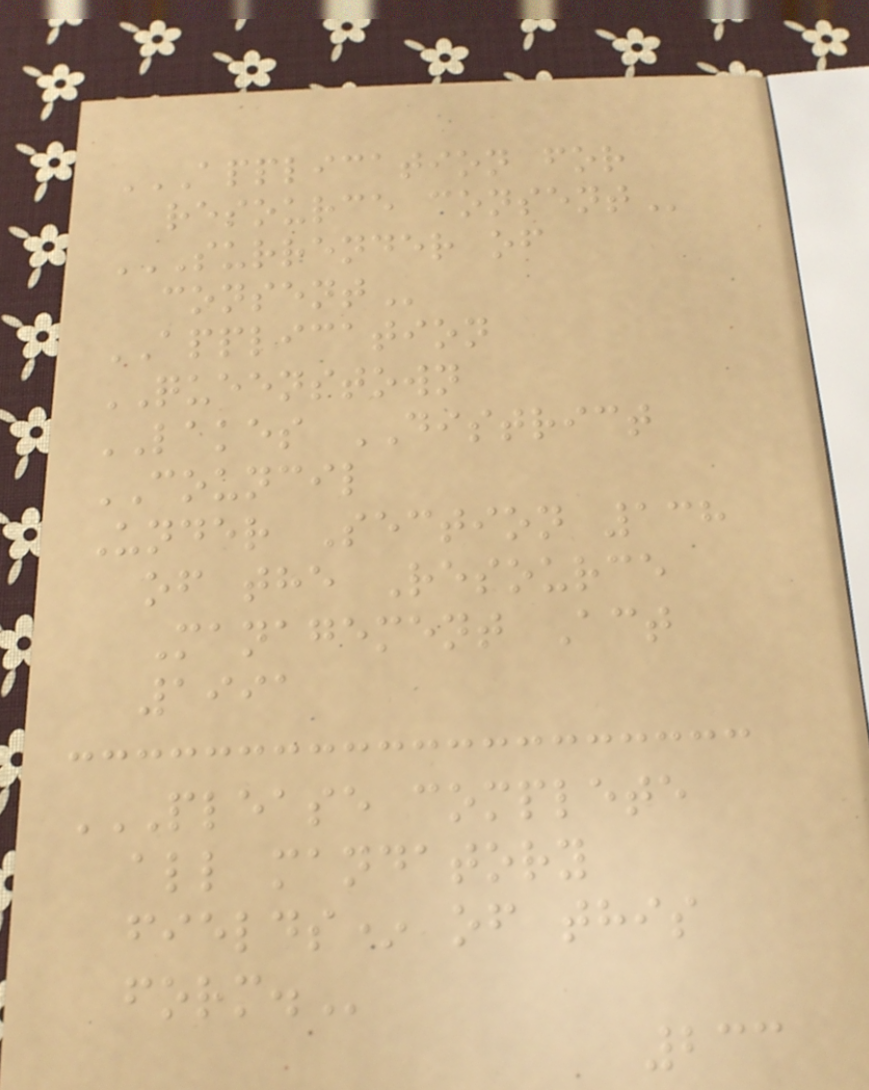APPLICATION FOR
RESOURCE CONSENT
SURRENDER OF
CONSENT
APPLICATION
QUEENSTOWN
LAKES DISTRICT
COUNCIL
Under Section 138
of the Resource
Management Act
1991
PLEASE COMPLETE
ALL MANDATORY
FIELDS* OF THIS
FORM.
233
